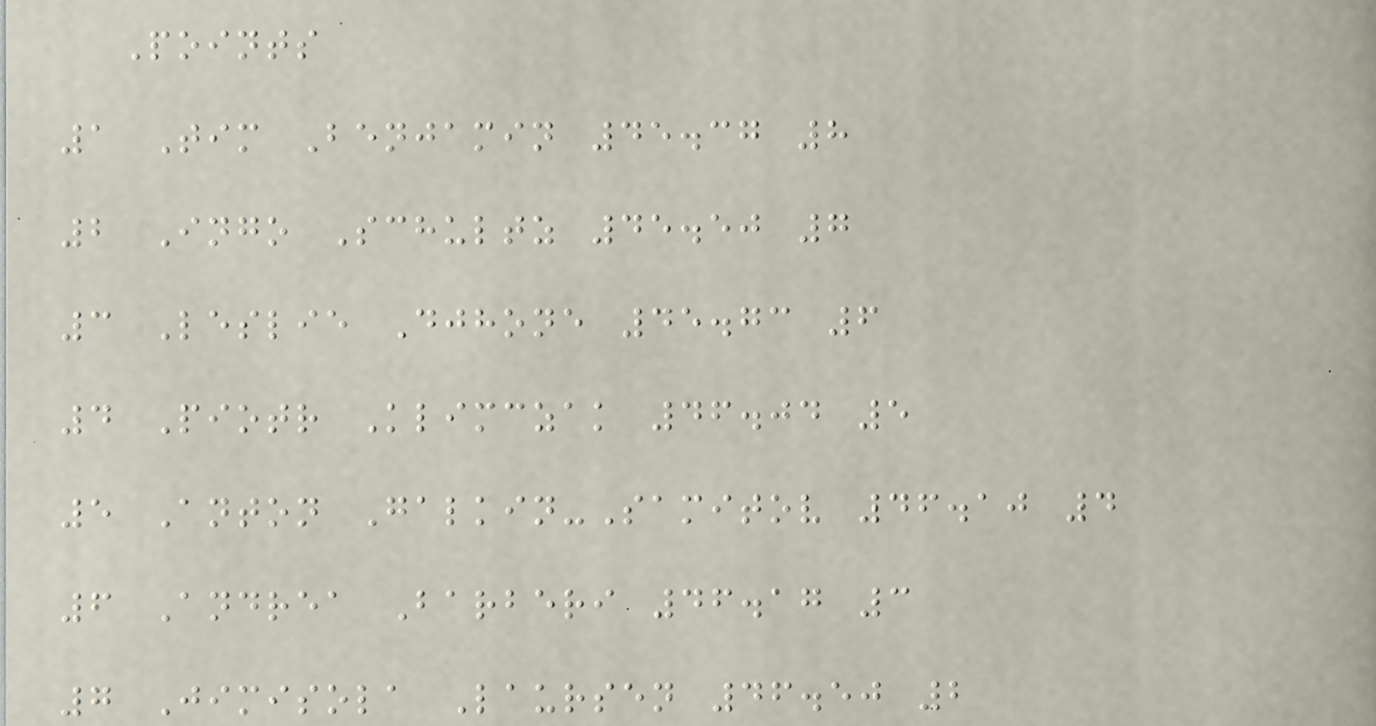Points
1 Tim Benjamin 45.37 8
2 Ingo Schultz 45.50 7
3 Leslie Djhone 45.73 6
4 Piotr Klimczak 46.04 5
5 Anton Galkin-Samitov 46.10 4
6 Andrea Barberi 46.17 3
7 Jimisola Laursen 46.50 2
